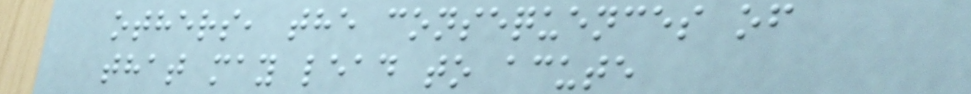others, the consequences of
that may lead to acute
